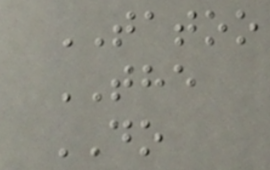TATOO
THE
DO
